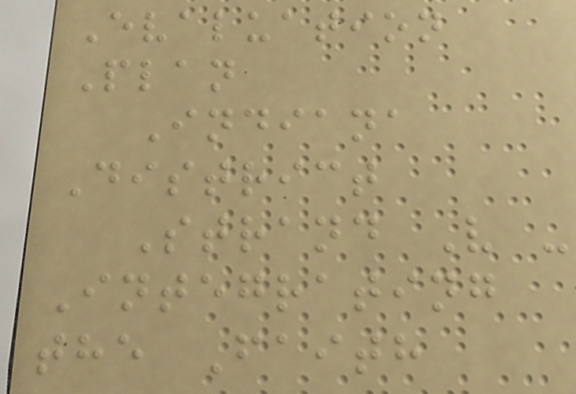Evaluation
Plan
Indiana
District
Strand V -
Integrating
the Faith
